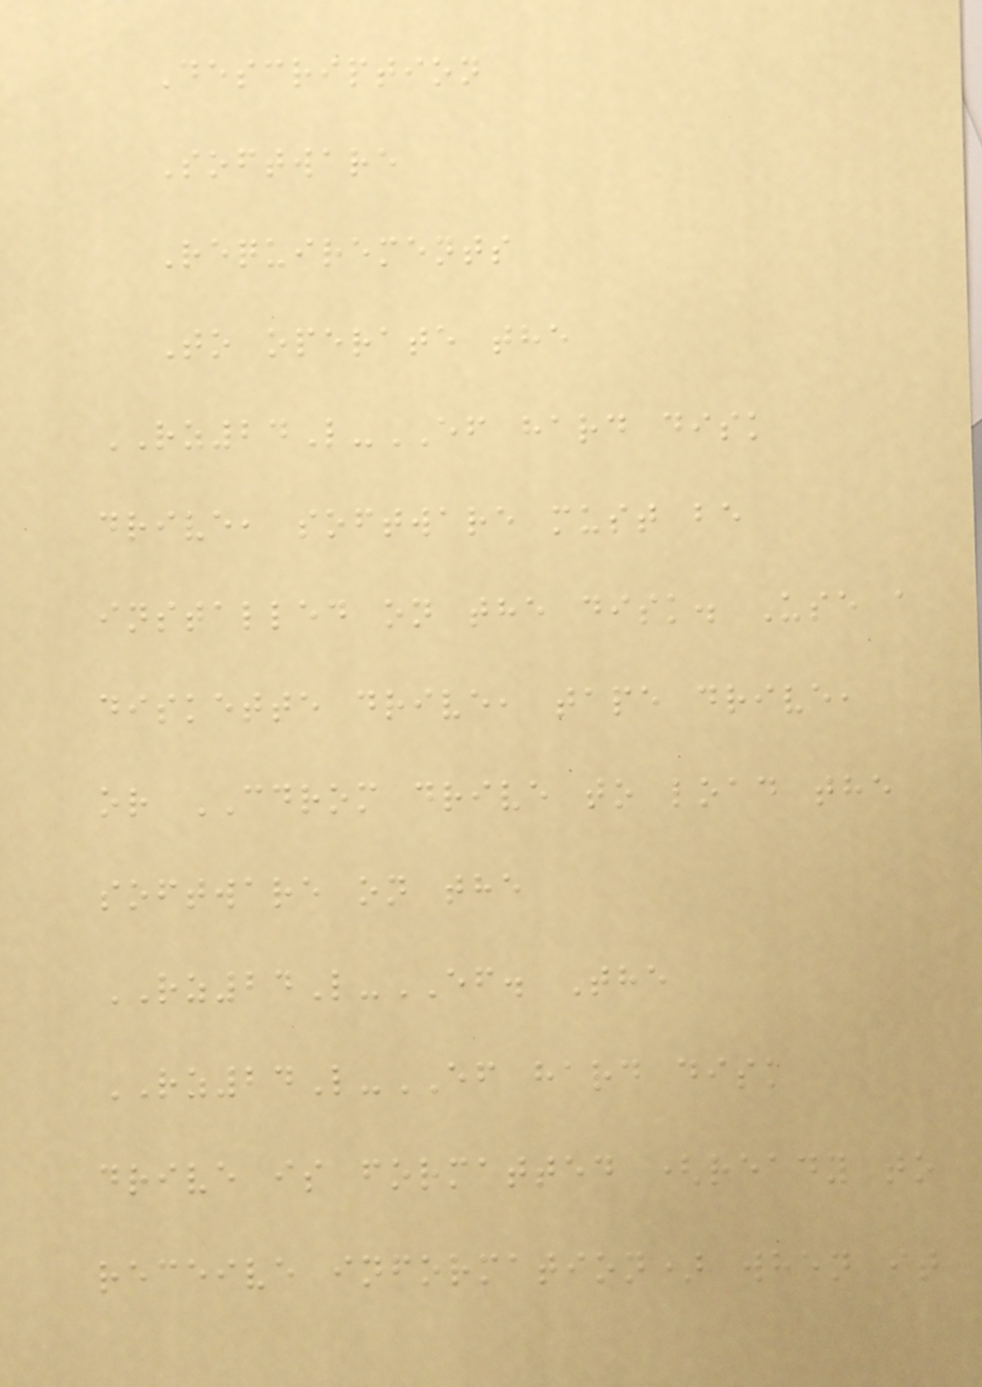Description
Software
Requirements
To operate the
RZ24L-EF hard disk
drive, software must be
installed on the disk. Use a
diskette drive, tape drive,
or CDROM drive to load the
software on the
RZ24L-EF. The
RZ24L-EF hard disk
drive is formatted (ready to
receive information) when it
